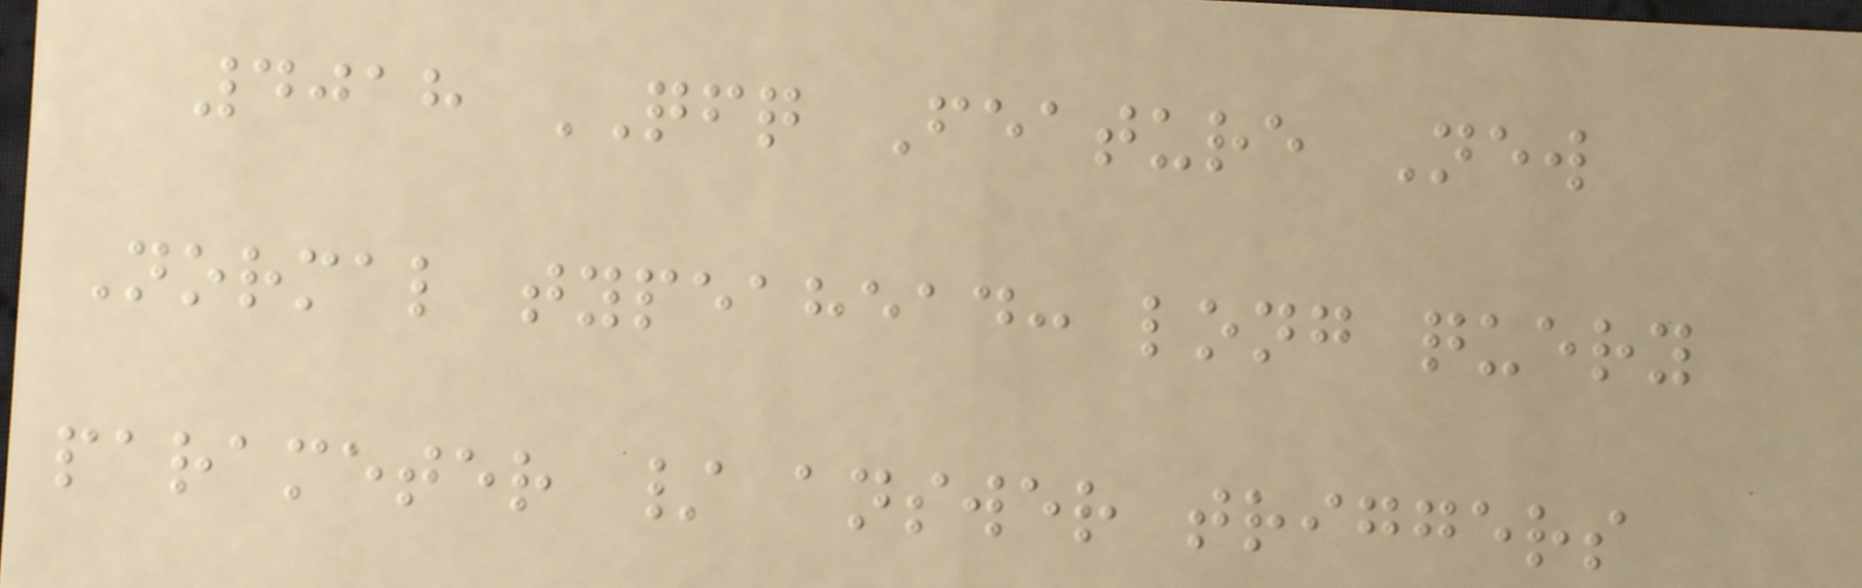4018 QFQ Feature New
Normal typeahead: long query
parameter / answer triggers
